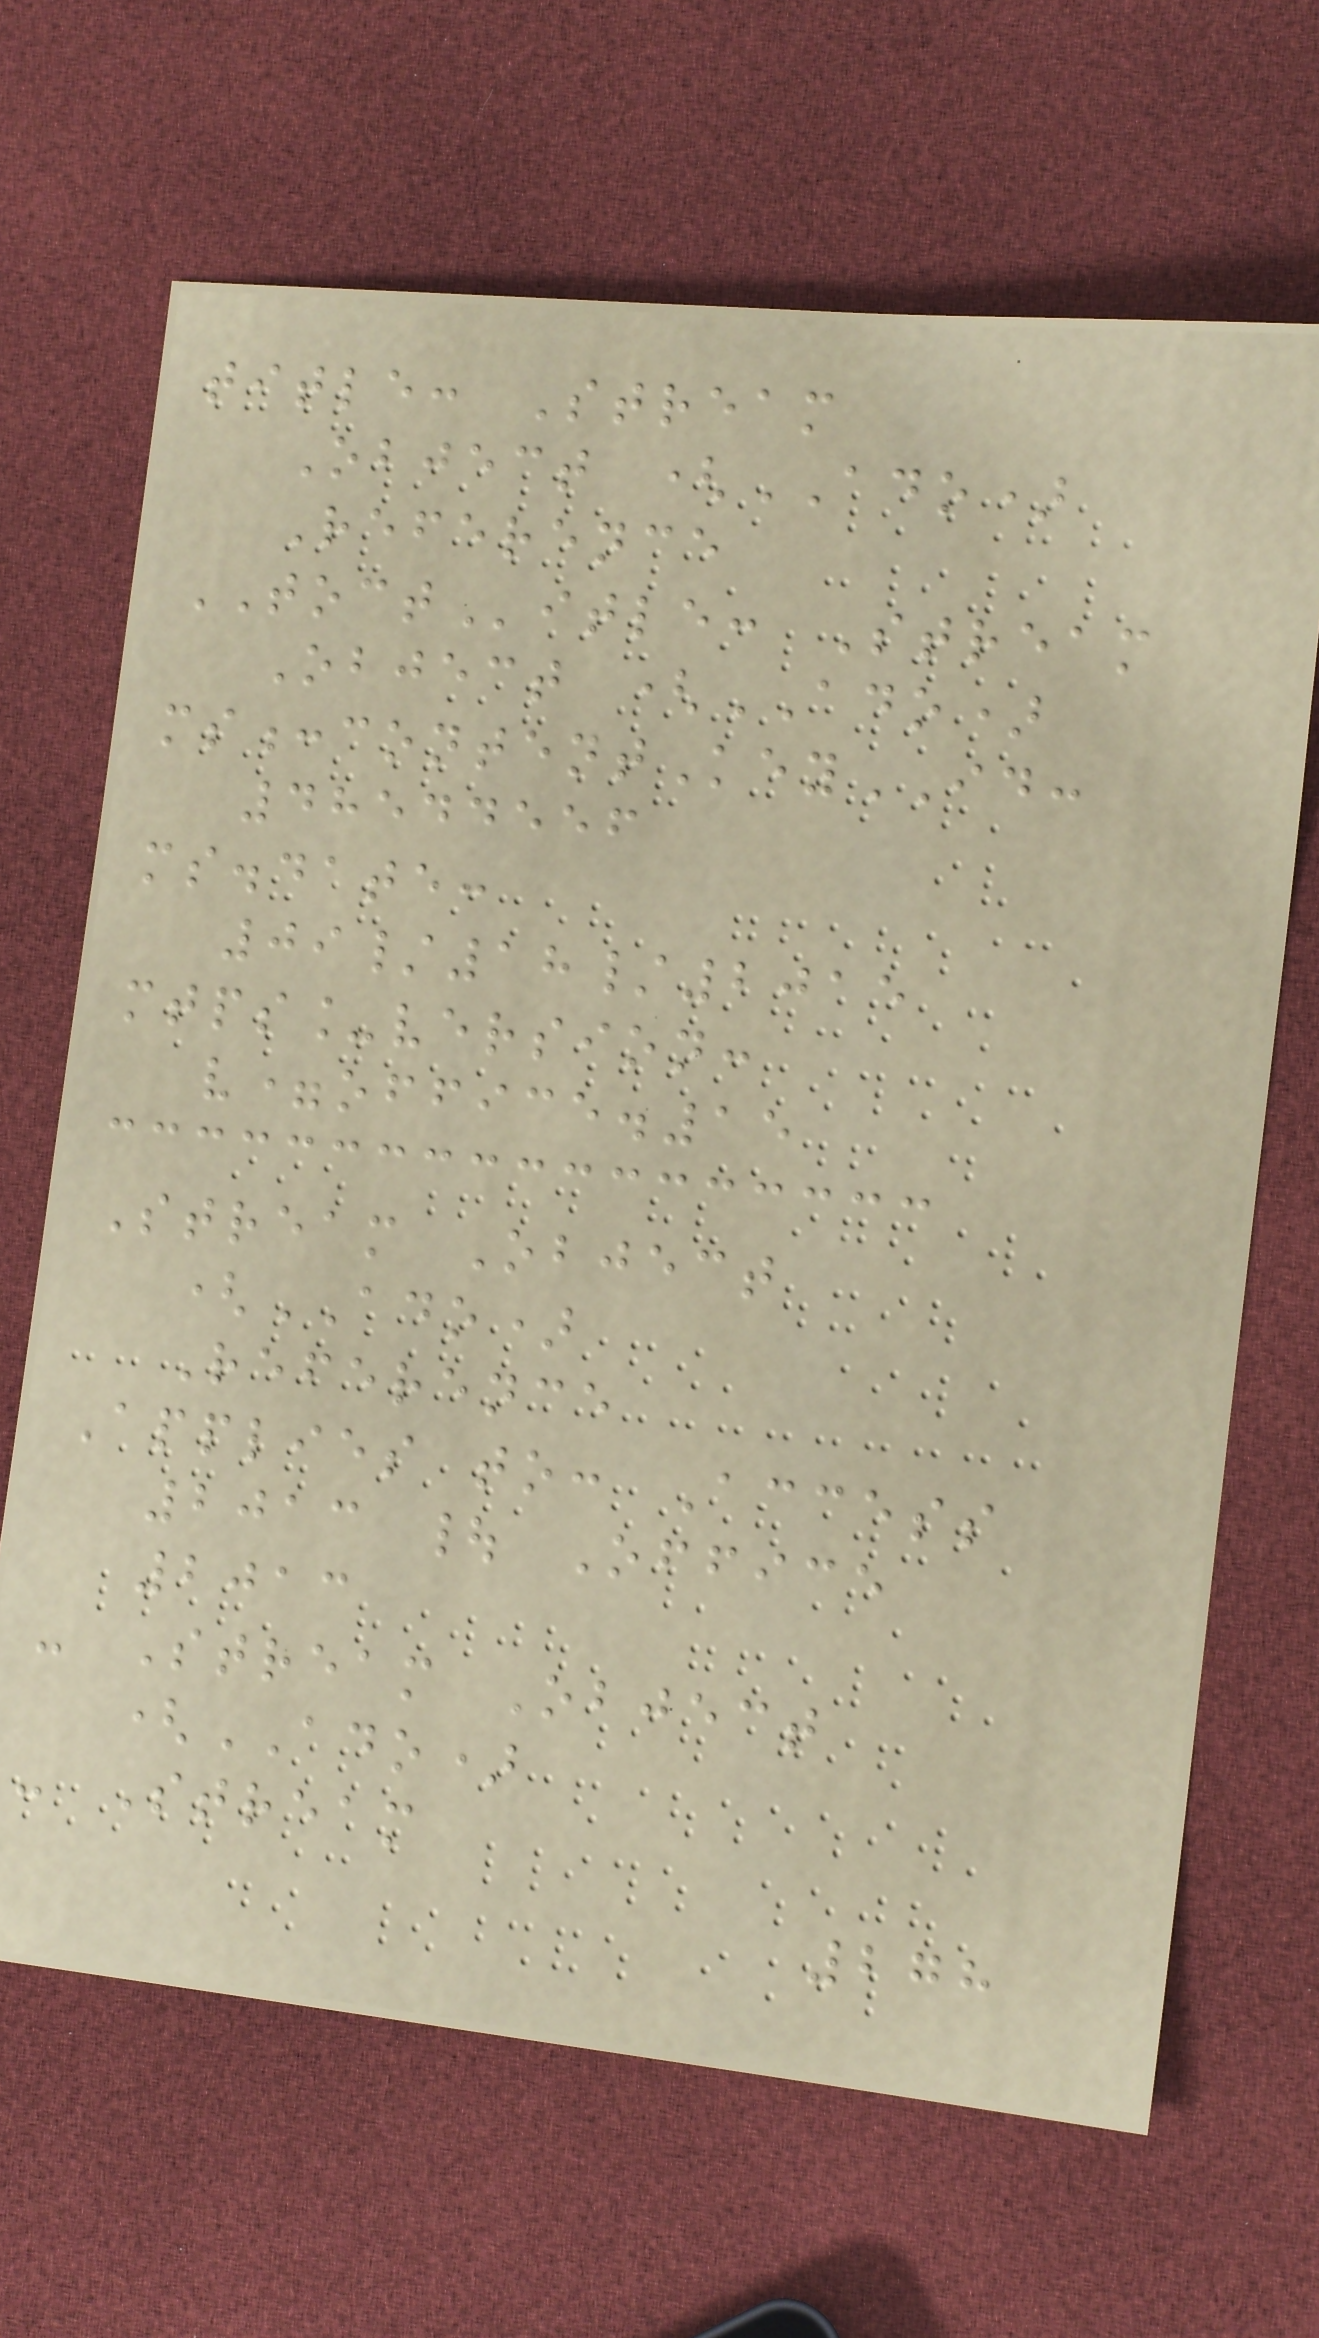title: Stream
Object (ADO)
Reference
TOCTitle: Stream
Object (ADO)
ms:contentKeyID:
48544556
ms.date:
09/18/2015
mtps_version:
v=office.15
Stream Object
(ADO)
Reference
Applies to: Access
2013 | Office
2013
- Stream Object
(ADO)
- Stream
278
